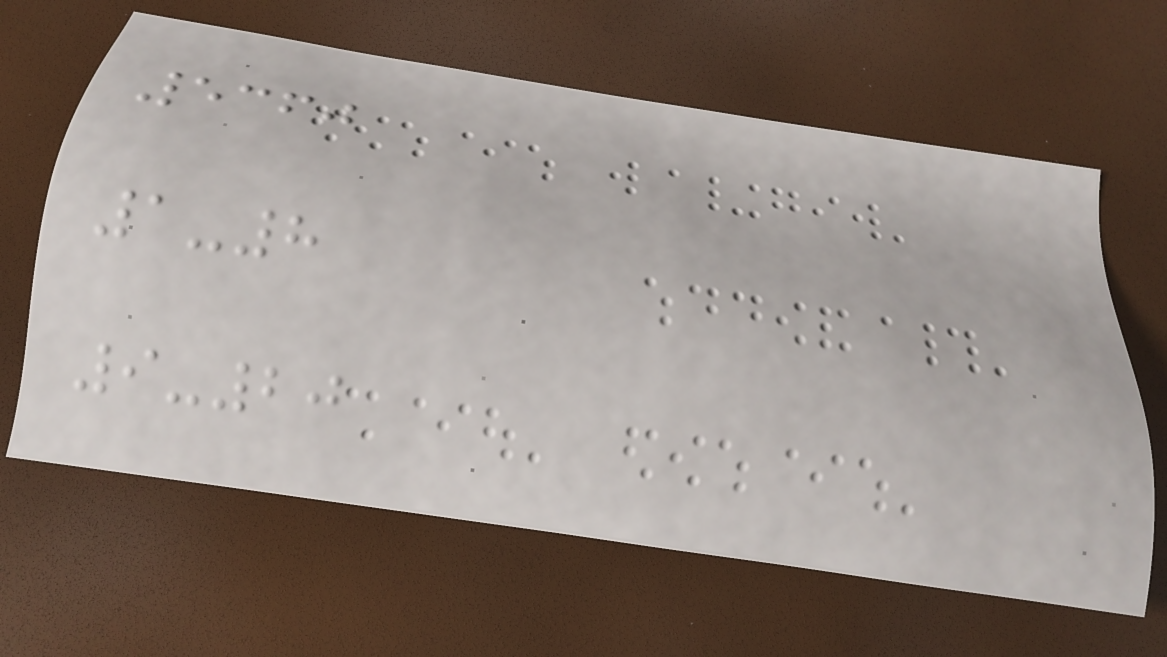5360
1-8
9-20
